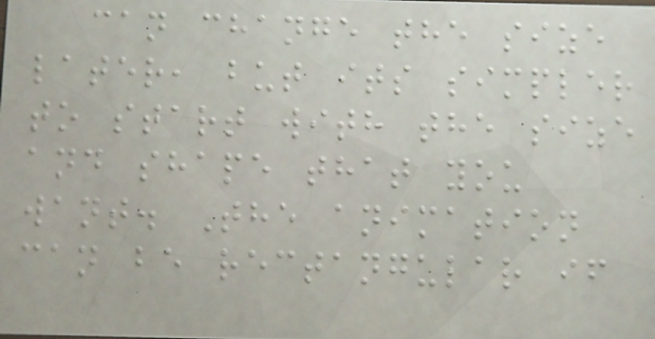can change the size
later, but its simpler
to start with the size
and shape that you
want. The animation
can be rectangular if
